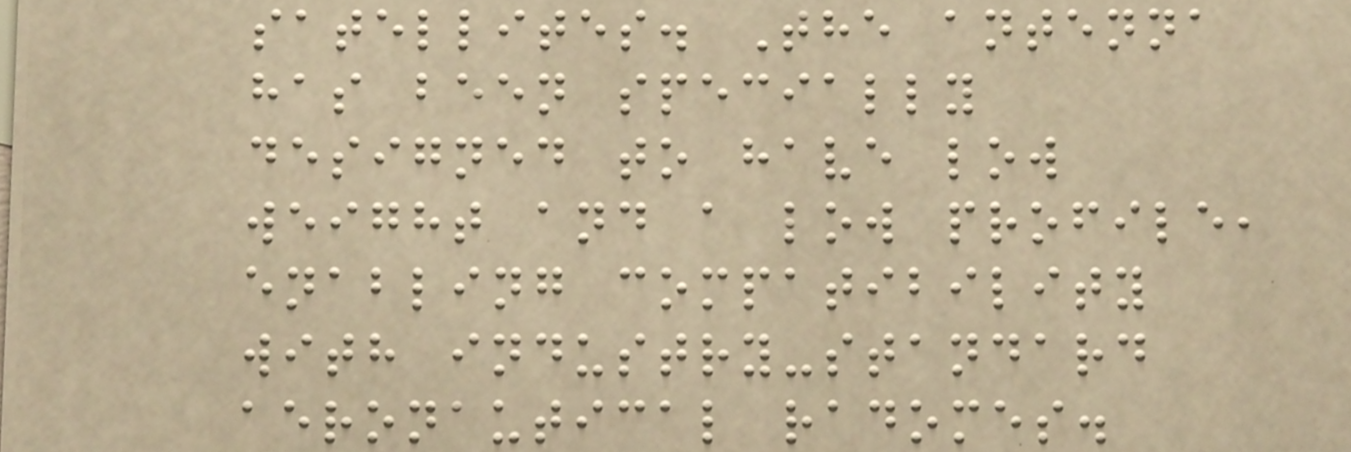satellites. The antenna
has been specially
designed to have low
weight and a low profile,
enabling compatibility
with industry-standard
aeronautical radomes.
